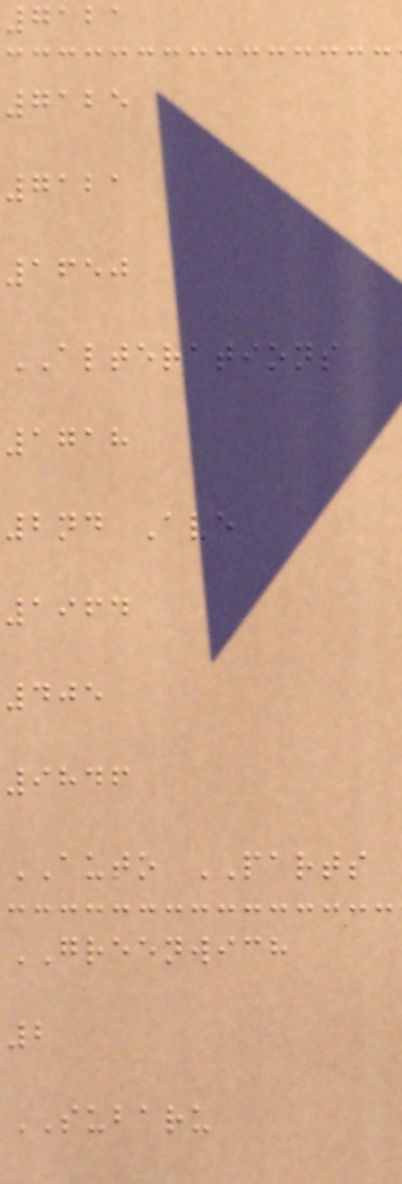7121
7125
7121
1650
ALTERATIONS
1718
2nd Ave
1964
405
9846
AUTO PARTS
GREENWICH
2
SUBARU
